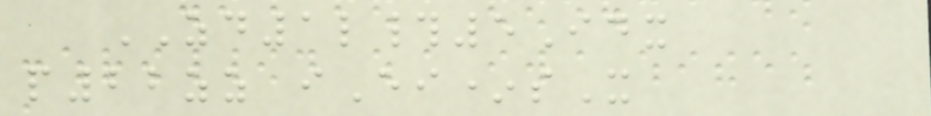ZD1l#5Idx
p22zz iEi*sX
